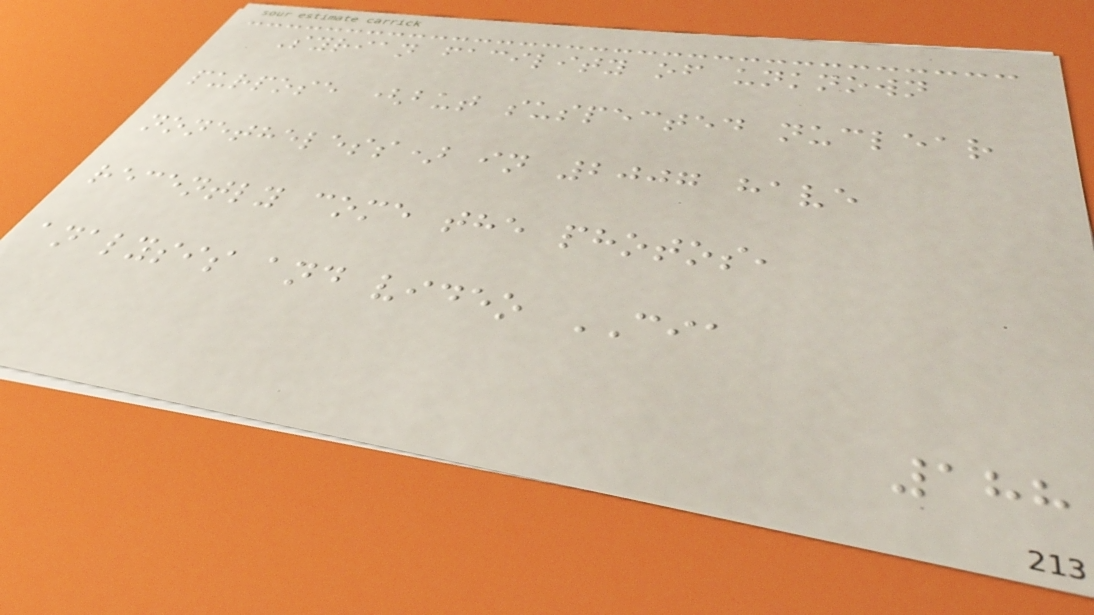Syrian facility of unknown
purpose (but suspected nuclear
nonetheless) in 2007 have
recently come the photos,
analysis and video CIA
188
